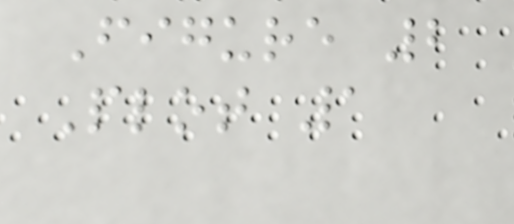Figure 2
Plot 1
